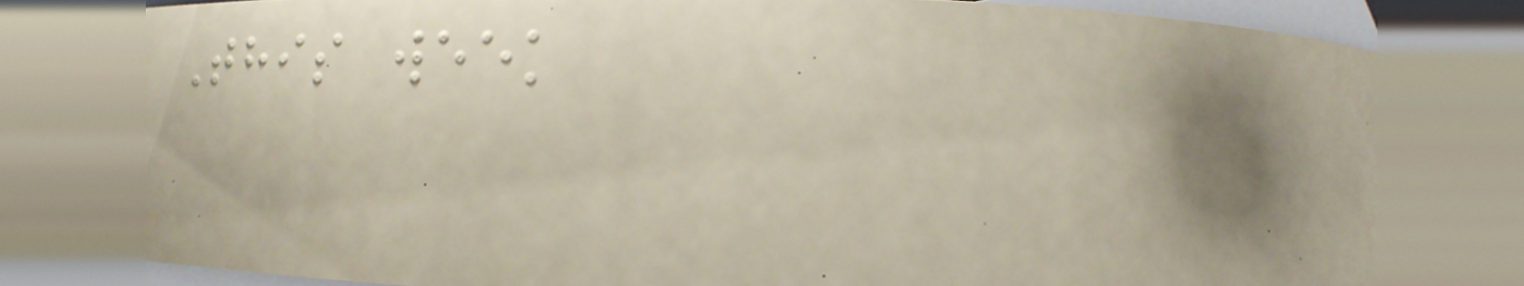This week
